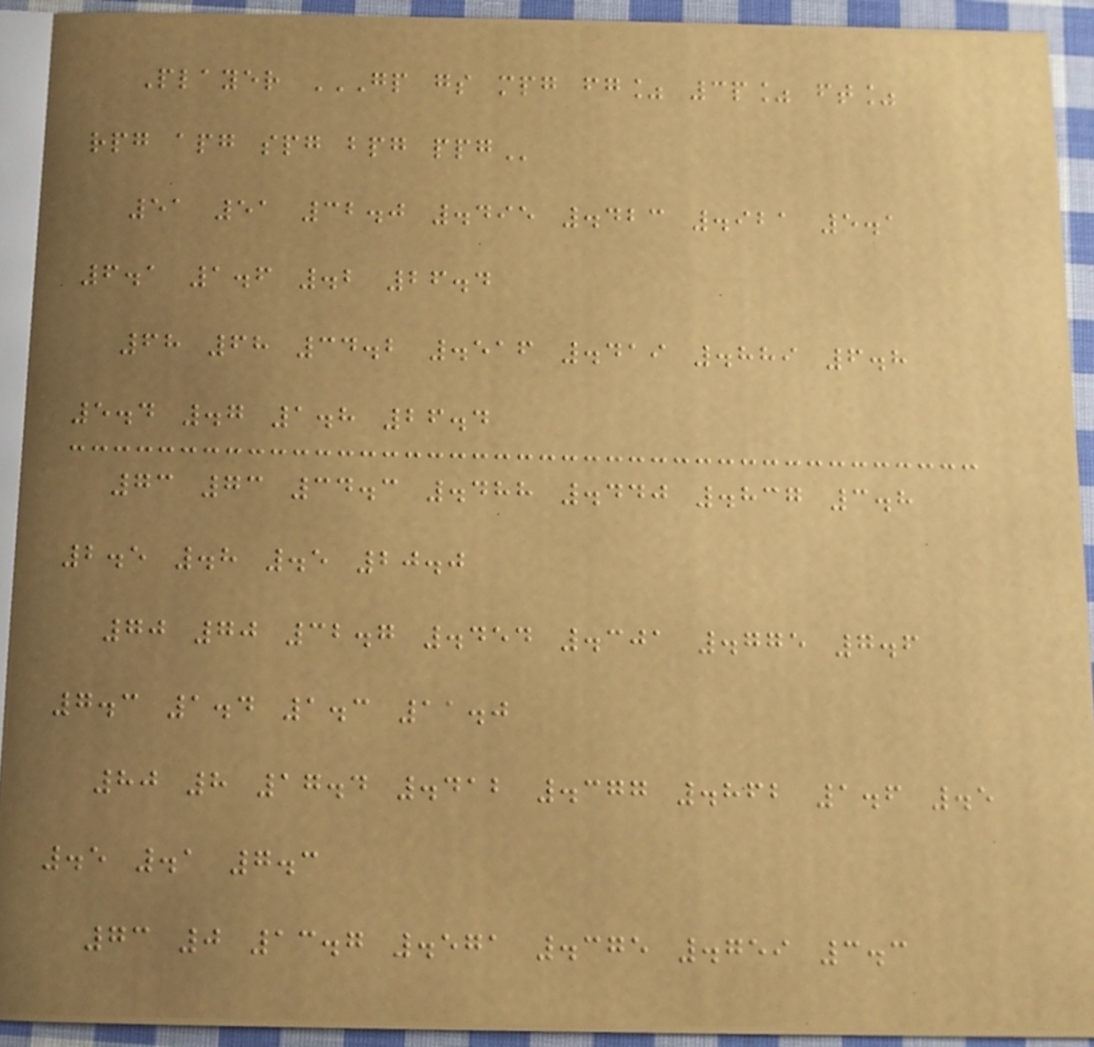Player GP GS MPG FG% 3P% FT%
RPG APG SPG BPG PPG
51 51 32.0 .495 .423 .921 5.1
6.1 1.6 .2 26.4
68 68 34.2 .516 .419 .889 6.8
5.4 .7 1.8 26.4
73 73 34.3 .488 .440 .837 3.8
2.5 .8 .5 20.0
70 70 32.7 .454 .301 .775 7.6
7.3 1.4 1.3 11.0
80 8 17.4 .412 .377 .862 1.6 .5
.5 .1 7.3
73 0 13.7 .571 .375 .759 3.3
